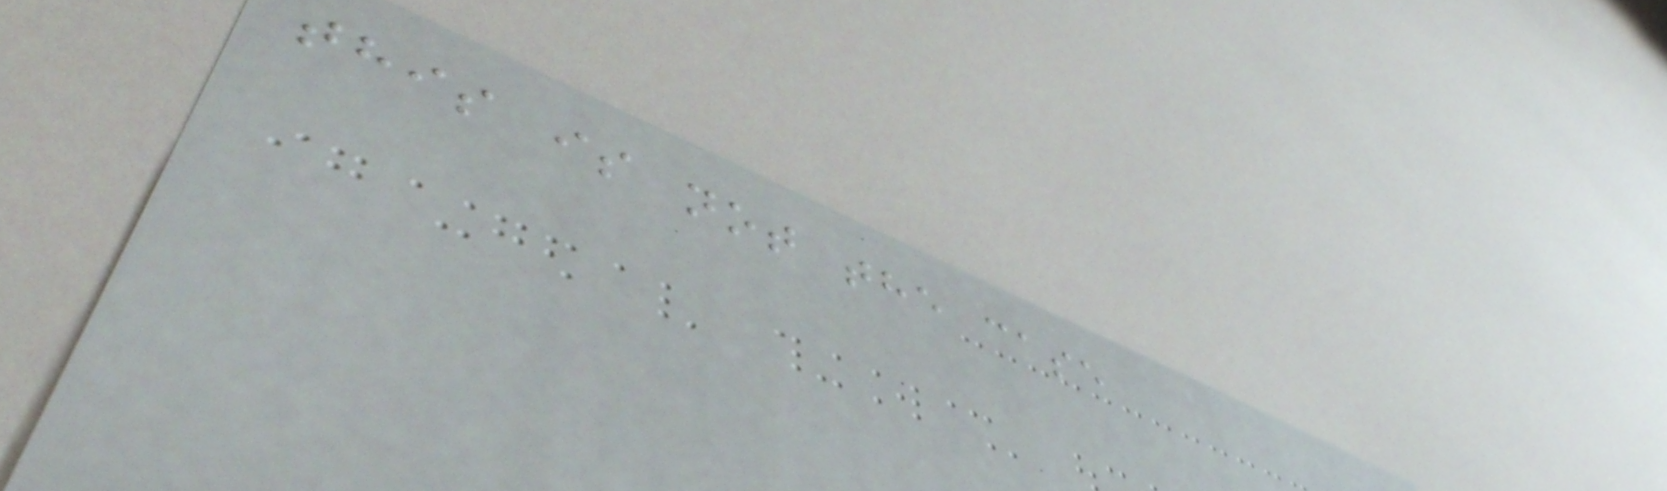this is not the case
